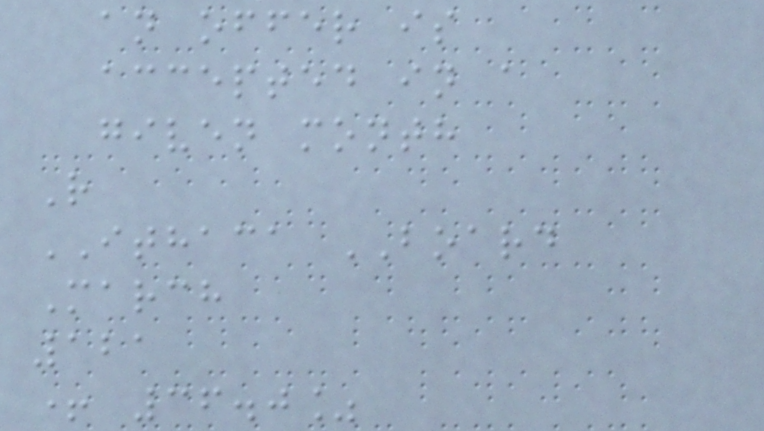an offer is
accepted in a
given month
R
ITHACA BOARD
March
121
+ 36.0%
